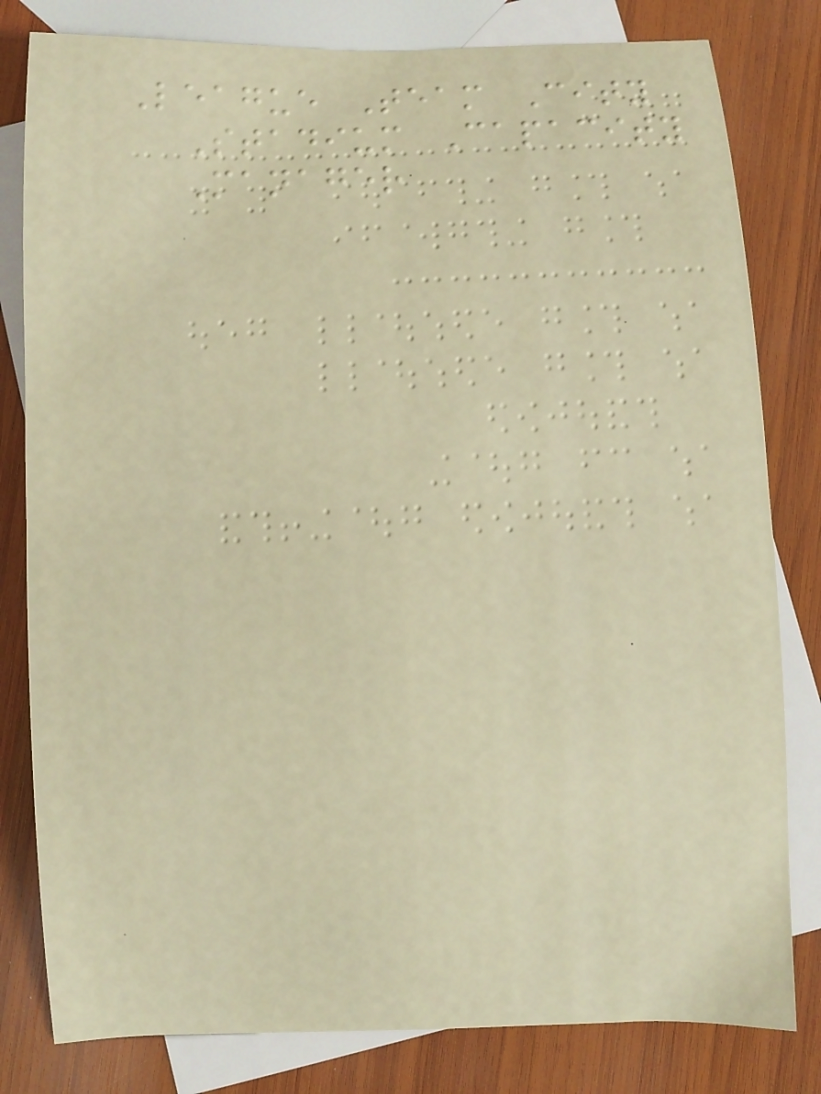League Team City
Stadium Capacity
Manager
